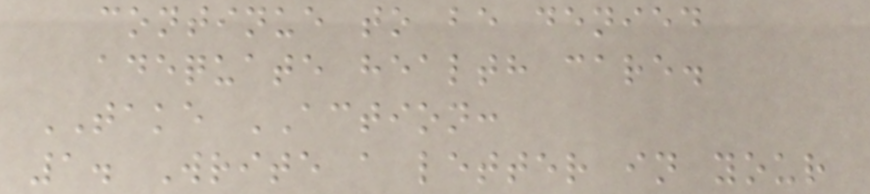continue to be denied
adequate health care.
TAKE ACTION:
1. Write a letter in your
